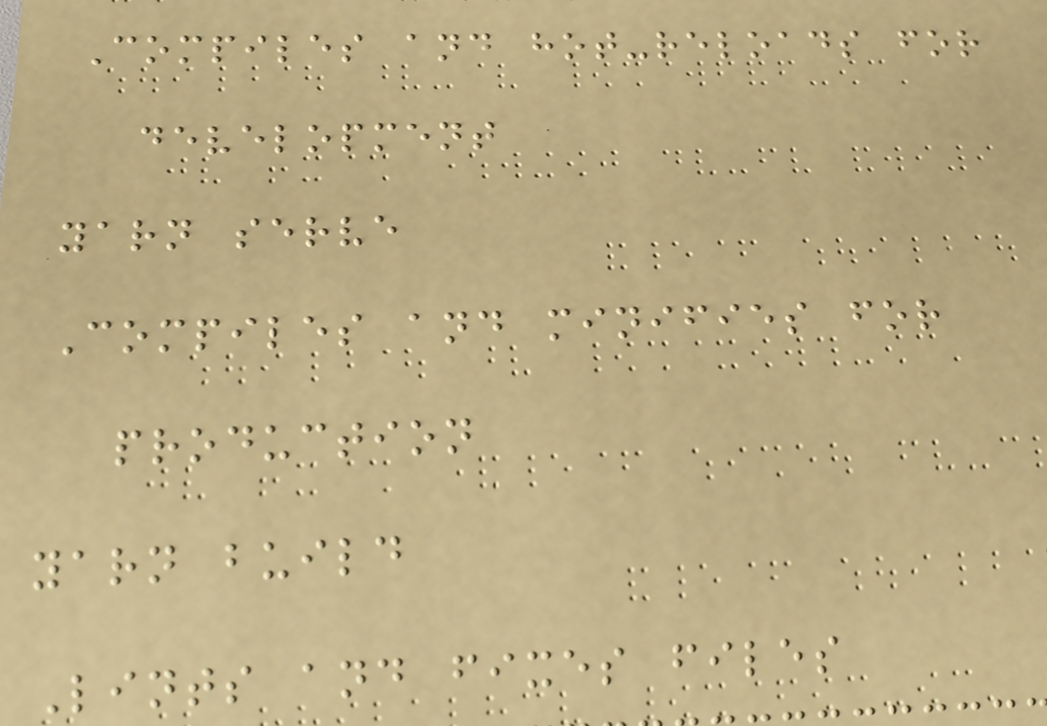Compiles and hot-reloads for
development
yarn serve
Compiles and minifies for
production
yarn build
Lints and fixes files
